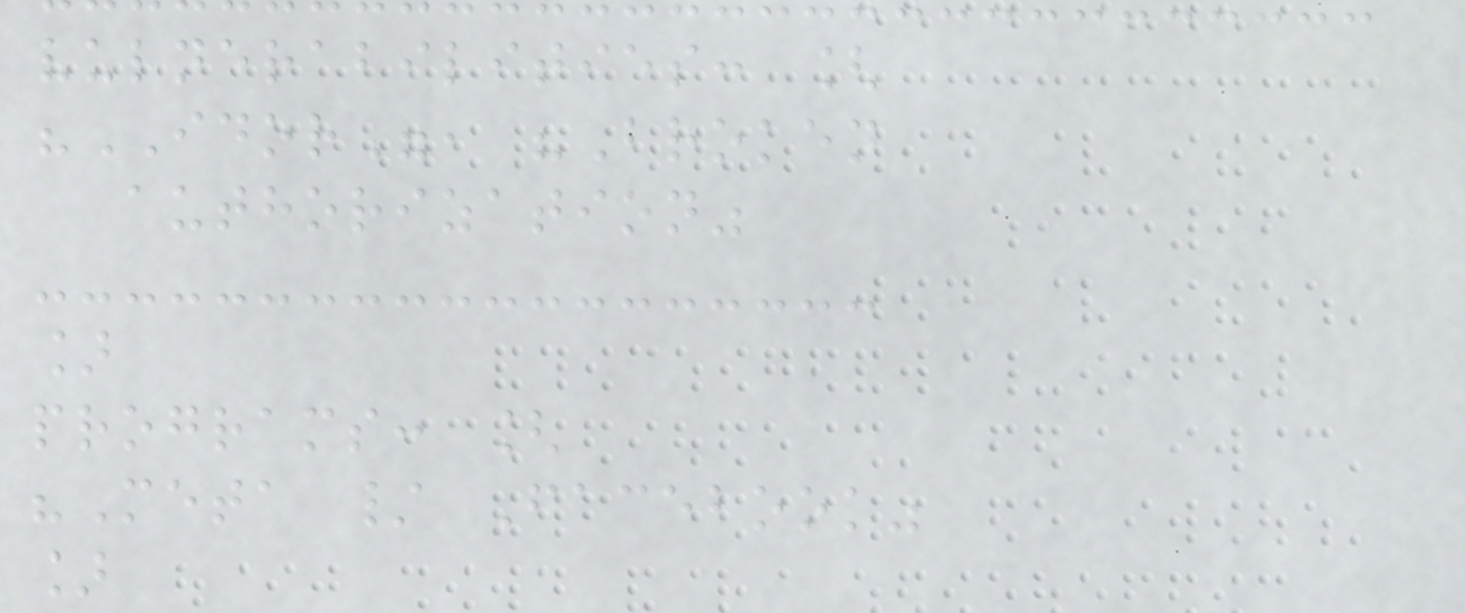vulnerabilities: [
"IDOR", "Broken
authorization"
]
programs: [
"Meta / Facebook"
]
